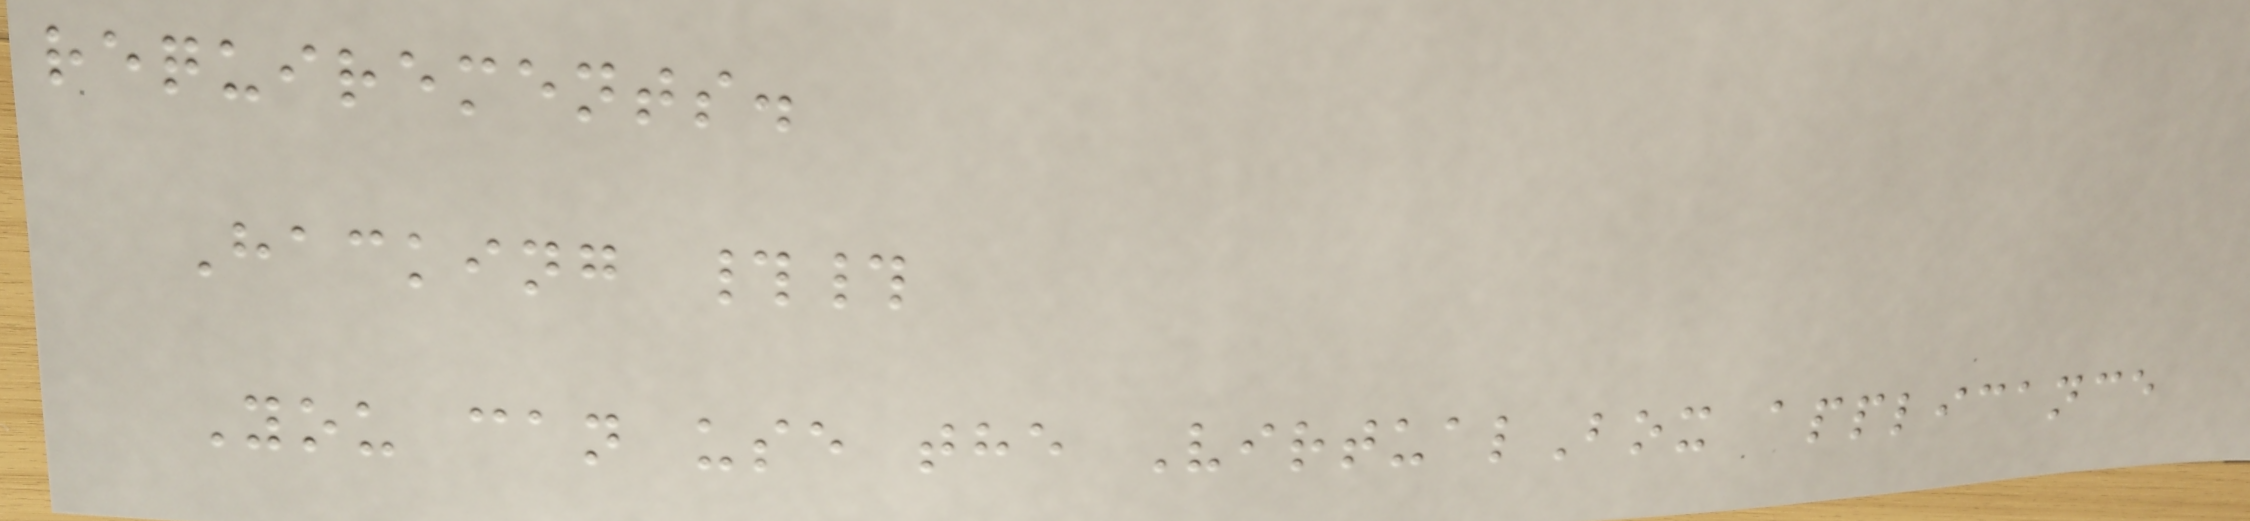requirements.
Hacking ##
You can use the VirtualBox applicance
